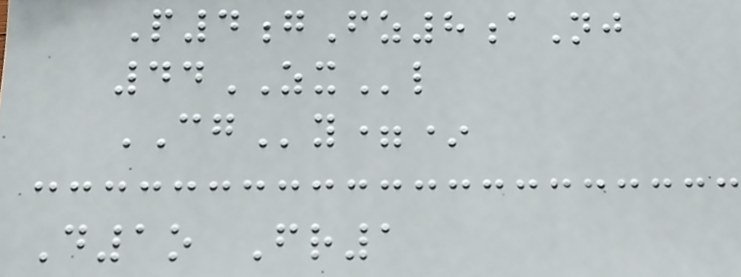P4gFz8aNj
44ZXl
CGy=*
D1o Fr1
